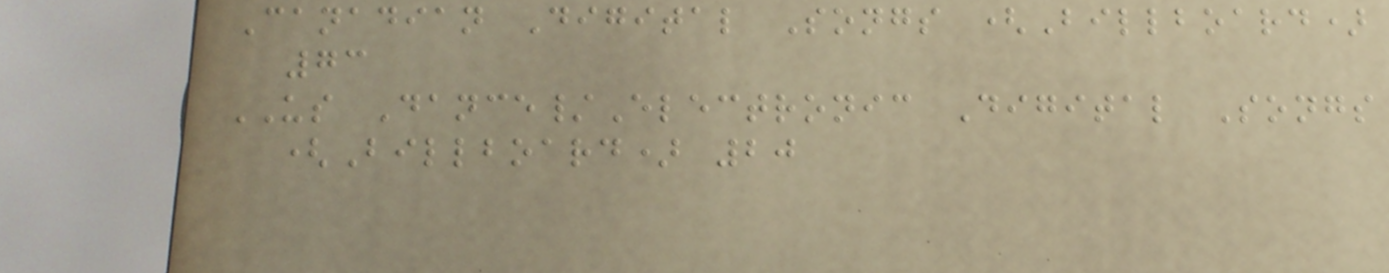Canadian Digital Songs (Billboard)
73
US Dance/Electronic Digital Songs
(Billboard) 20
